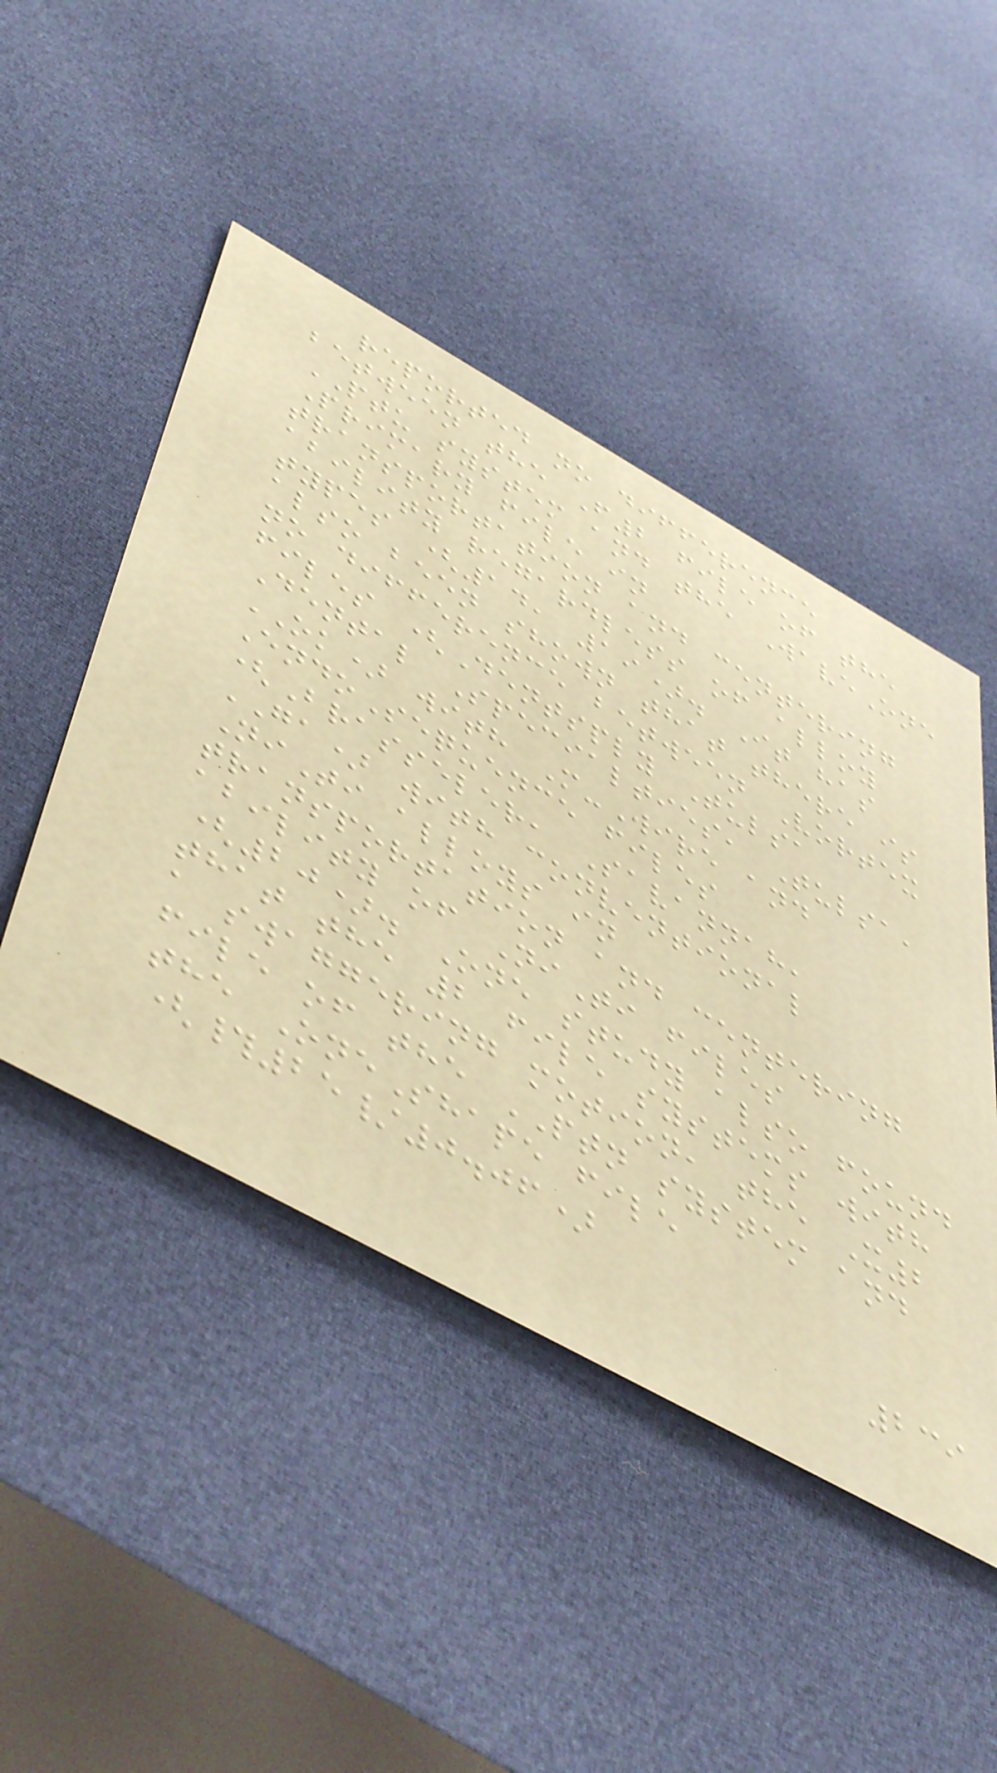reported no difference
between the F2 file of the
PTU system and the WaveOne
Primary file in
transportation and centering
ability regardless of alloy
types (14, 19). It has
also been shown that there is
no difference between Vortex
files (Dentsply Tulsa
Dental Specialties, Tulsa,
OK) with M-Wire and
EndoSequence files
(Brasseler, Savannah,
GA) with conventional
NiTi alloys in
transportation and centering
ability of NiTi files
(20). One study also found
that the 2 file systems with
a swaggering motion, the X2
file of the PTN system and
the OneShape file
(#25/0.06)
239
